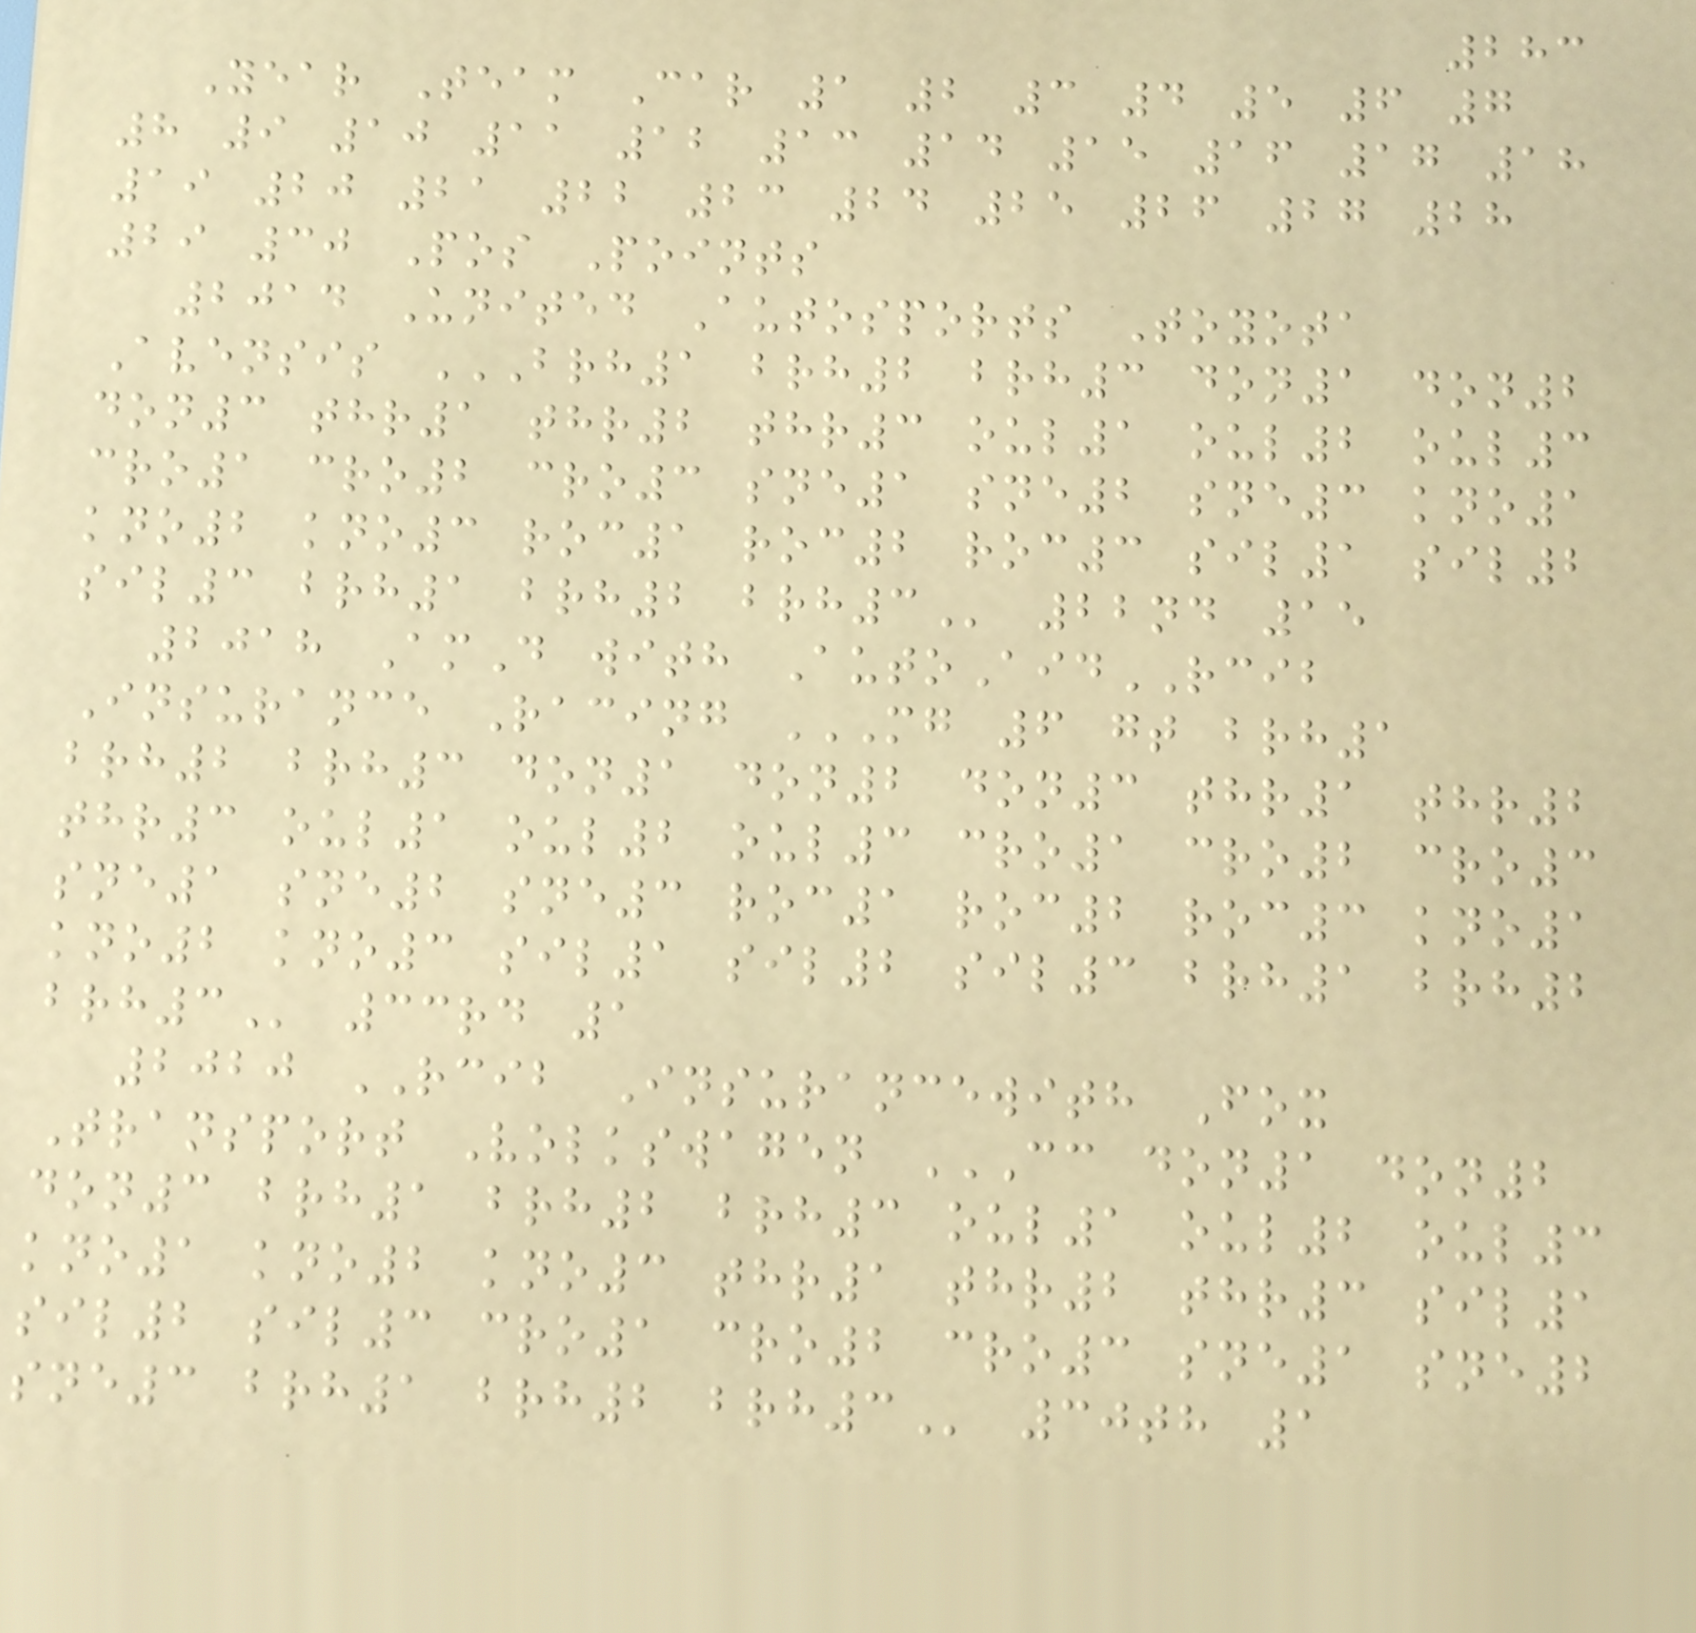283
Year Team Car 1 2 3 4 5 6 7
8 9 10 11 12 13 14 15 16 17 18
19 20 21 22 23 24 25 26 27 28
29 30 Pos Points
2014 United Autosports Toyota
Avensis BRH1 BRH2 BRH3 DON1 DON2
DON3 THR1 THR2 THR3 OUL1 OUL2 OUL3
CRO1 CRO2 CRO3 SNE1 SNE2 SNE3 KNO1
KNO2 KNO3 ROC1 ROC2 ROC3 SIL1 SIL2
SIL3 BRH1 BRH2 BRH3 22nd 15
2018 AmD with AutoAidRCIB
Insurance Racing MG 6 GT BRH1
BRH2 BRH3 DON1 DON2 DON3 THR1 THR2
THR3 OUL1 OUL2 OUL3 CRO1 CRO2 CRO3
SNE1 SNE2 SNE3 ROC1 ROC2 ROC3 KNO1
KNO2 KNO3 SIL1 SIL2 SIL3 BRH1 BRH2
BRH3 33rd 1
2020 RCIB Insurancewith Fox
Transport Volkswagen CC DON1 DON2
DON3 BRH1 BRH2 BRH3 OUL1 OUL2 OUL3
KNO1 KNO2 KNO3 THR1 THR2 THR3 SIL1
SIL2 SIL3 CRO1 CRO2 CRO3 SNE1 SNE2
SNE3 BRH1 BRH2 BRH3 30th 1
